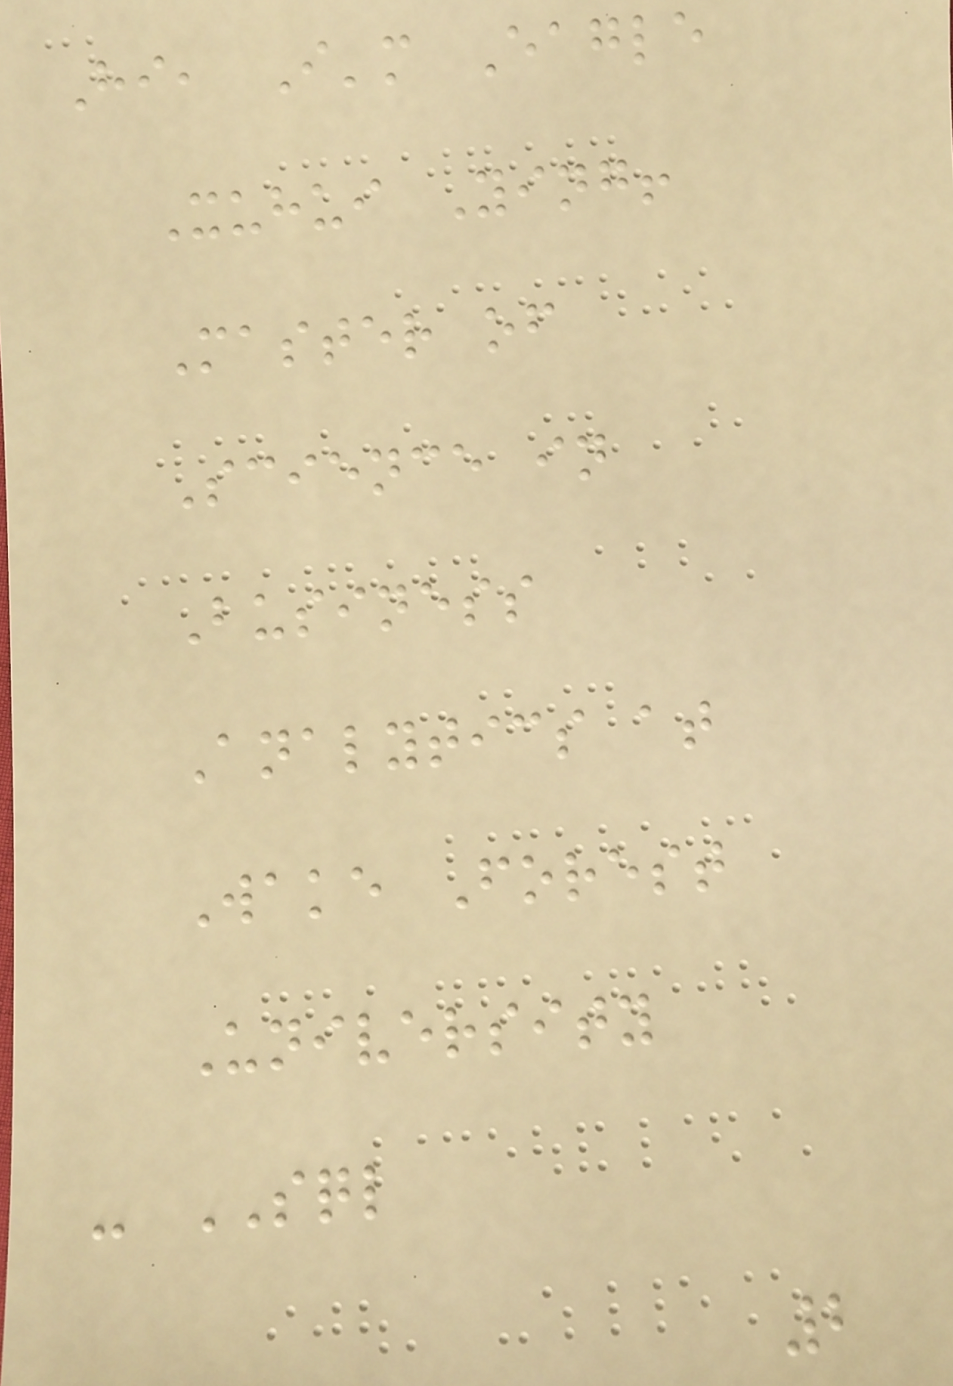Hi, I'm Eagle
Xuhui Ying!
Master of
Science in
Business
Analytics at
Wake Forest
University
- SQL
2
